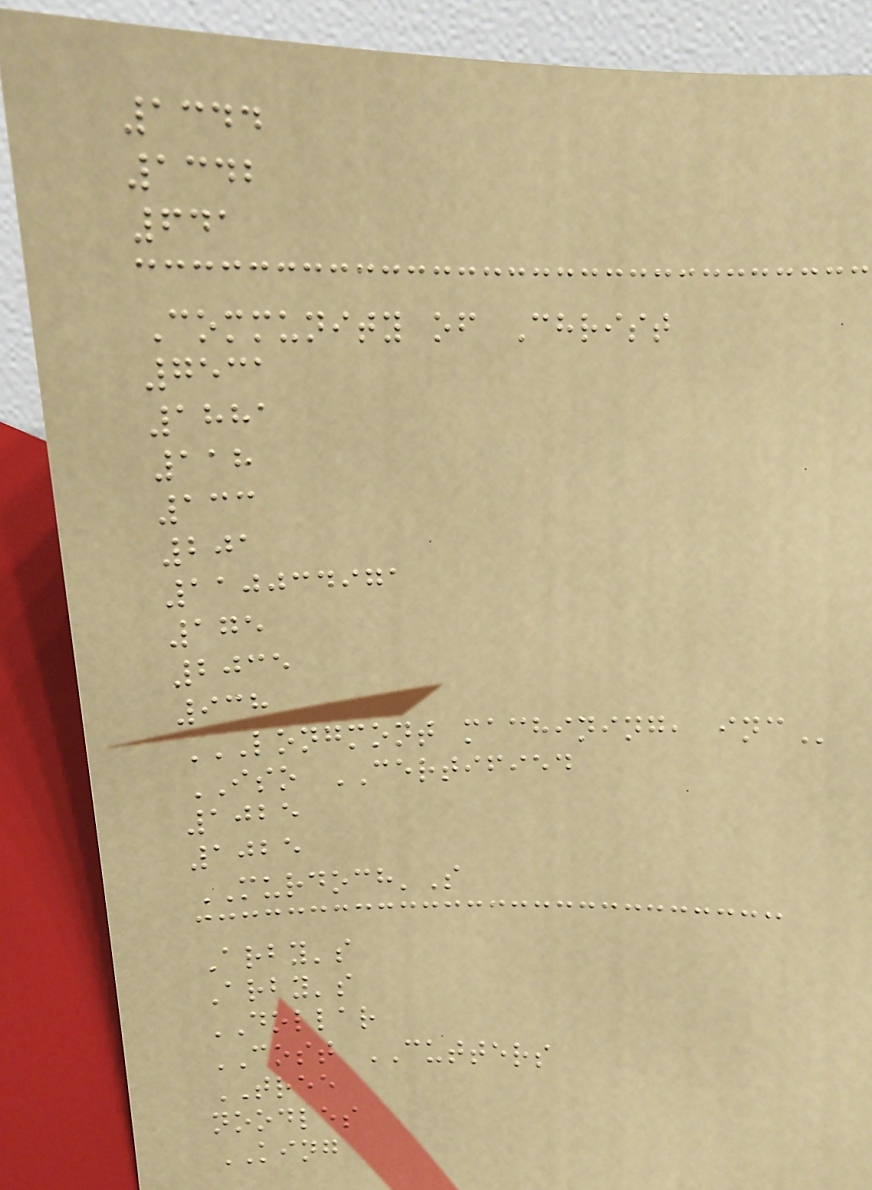1344
1342
641
Community of Christ
7531
1881
118
133
201
110034971
175
2035
938
LONGMONT MACHINING, INC
ISO CERTIFIED
1025
1025
MURDOCH'S
Arby's
Arby's
DOLLAR
COST CUTTERS
TREE
noodles
KING
